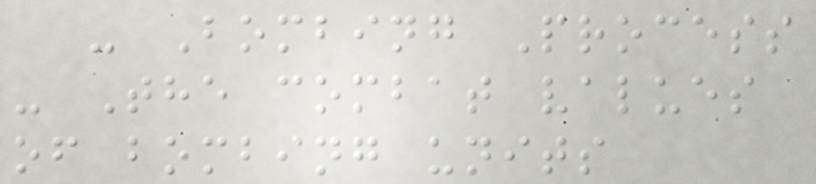- Bombing Process
- The combat values
of bombing units
